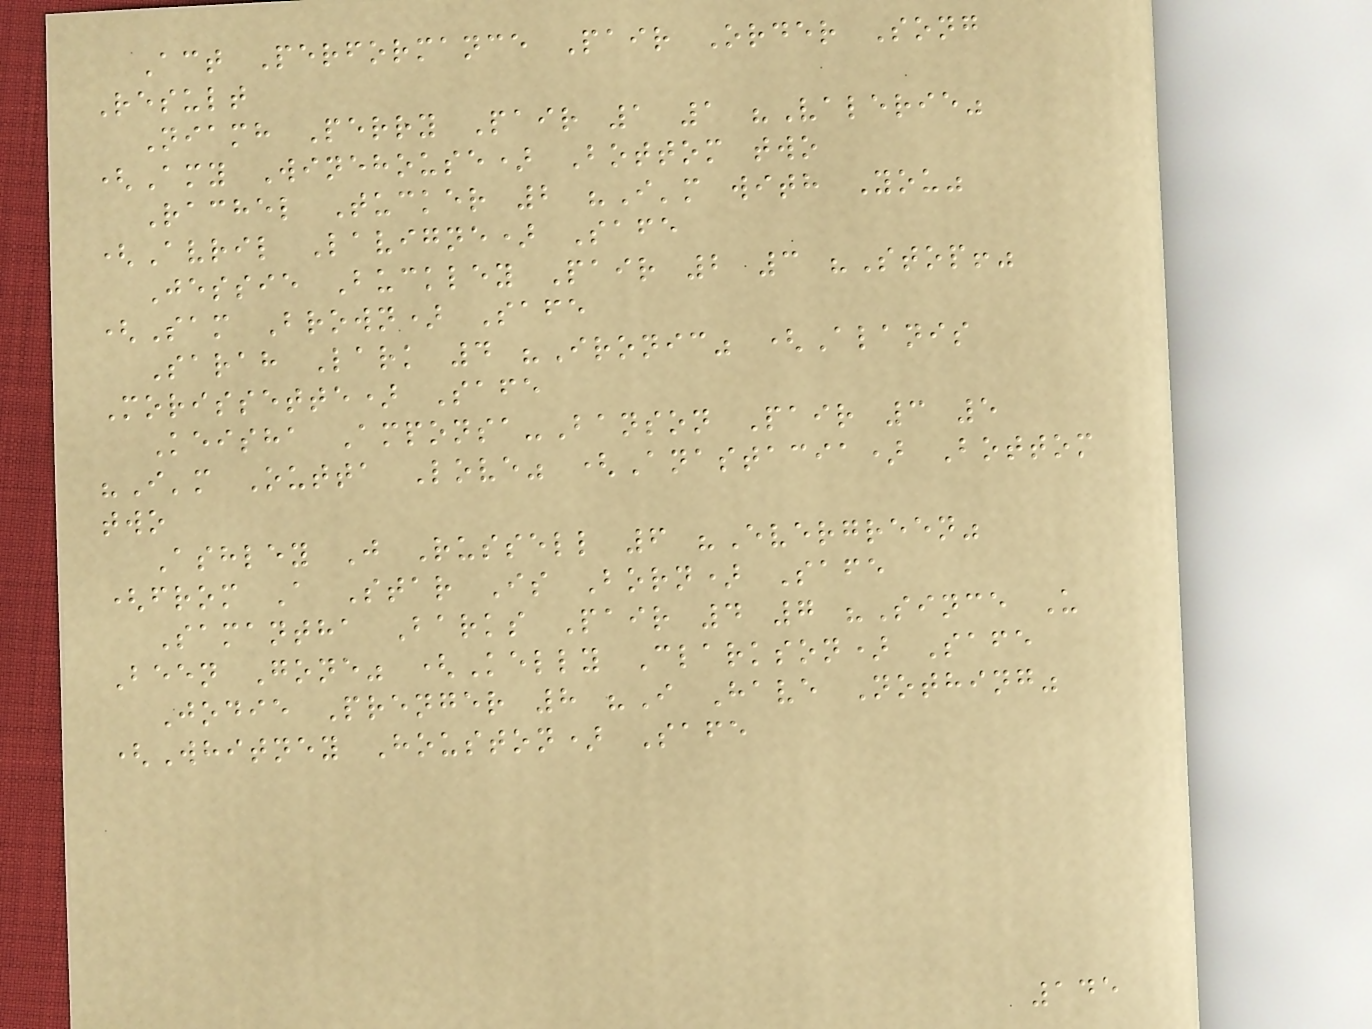Act Performance Pair Order Song
Result
Niamh Perry Pair 1 1 "Valerie"
(Amy Winehouse) Bottom two
Rachel Tucker 2 "I'm with You"
(Avril Lavigne) Safe
Jessie Buckley Pair 2 3 "Stop!"
(Sam Brown) Safe
Sarah Lark 4 "Ironic" (Alanis
Morissette) Safe
Keisha Amponsa-Banson Pair 3 5
"I'm Outta Love" (Anastacia) Bottom
two
Ashley J Russell 6 "Evergreen"
(from A Star Is Born) Safe
Samantha Barks Pair 4 7 "Since U
Been Gone" (Kelly Clarkson) Safe
Jodie Prenger 8 "I Have Nothing"
(Whitney Houston) Safe
145
